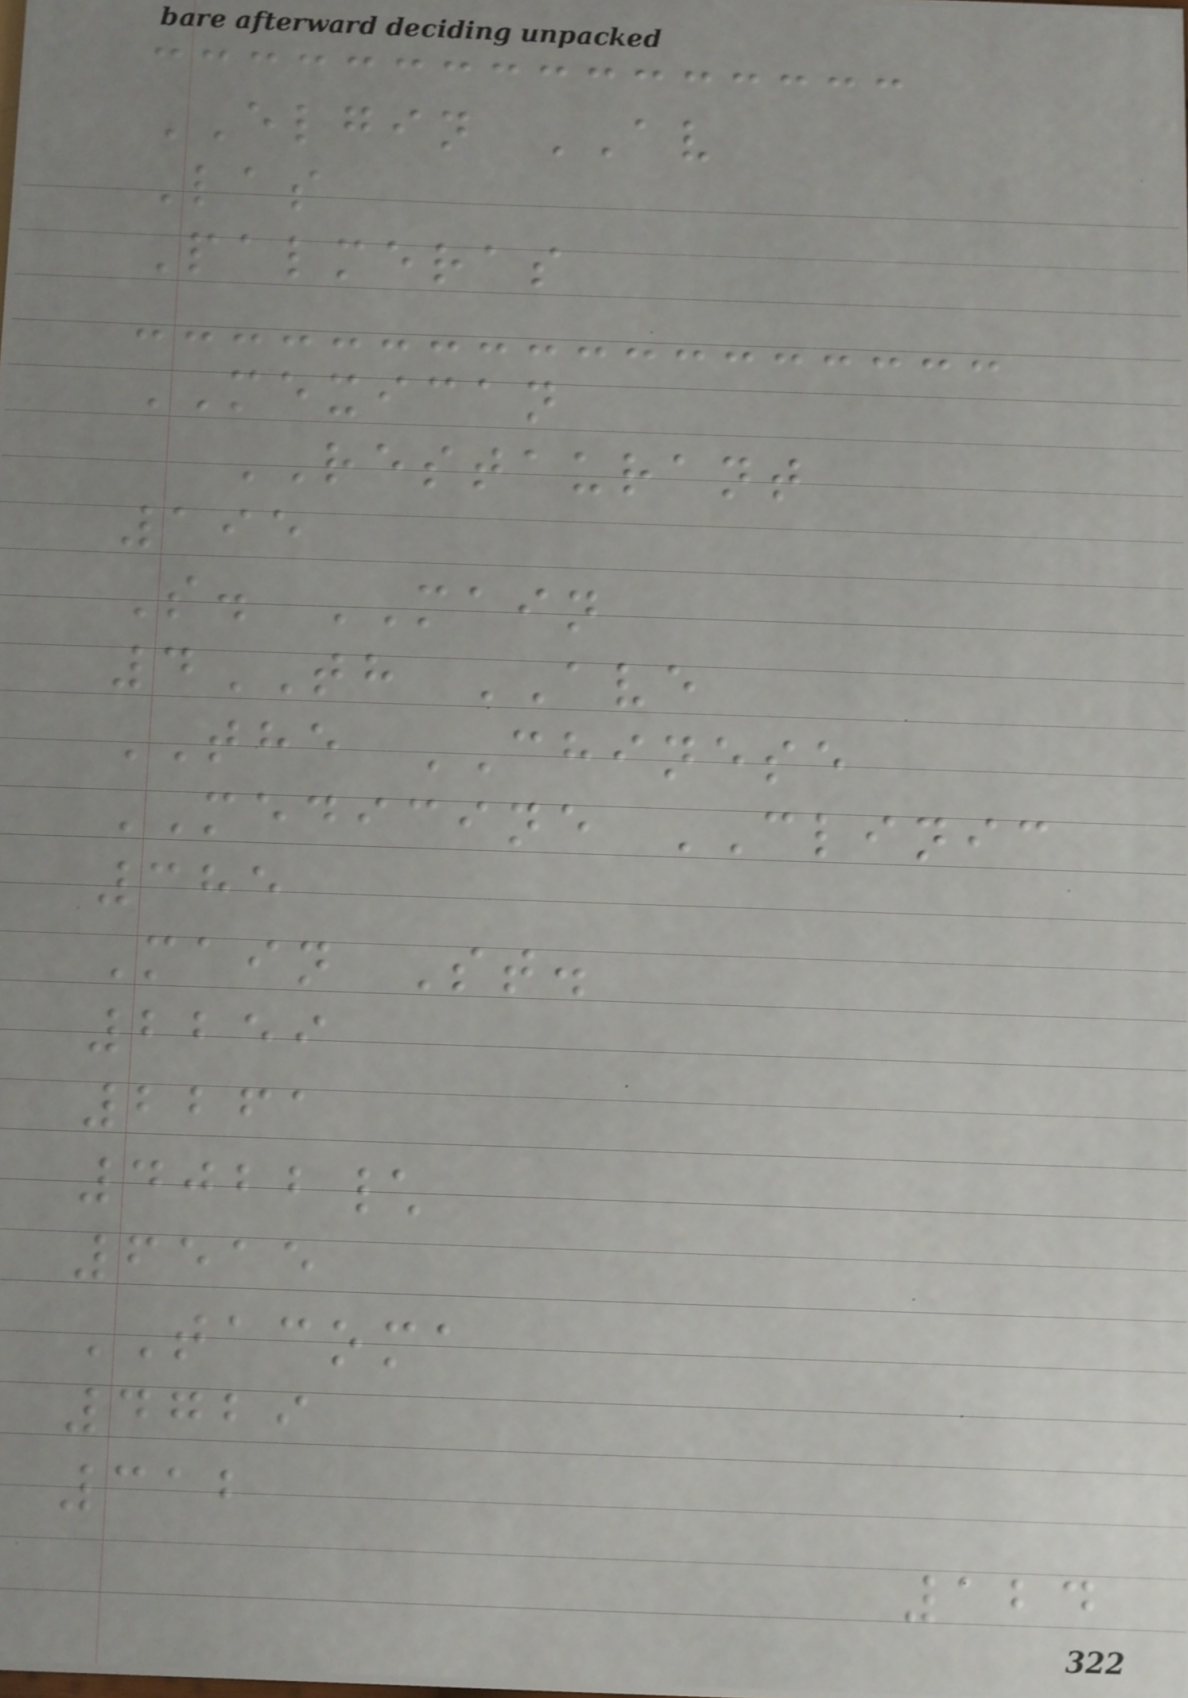ELGIN AV
Las
Palmeras
MEXICAN
RESTAURANT
195
S. MAIN
4TH AVE
THE CHINESE
MEDICINE CLINIC
385
Main St.
2259
2261
4022\
6515
TACOMA
4729
312
124
